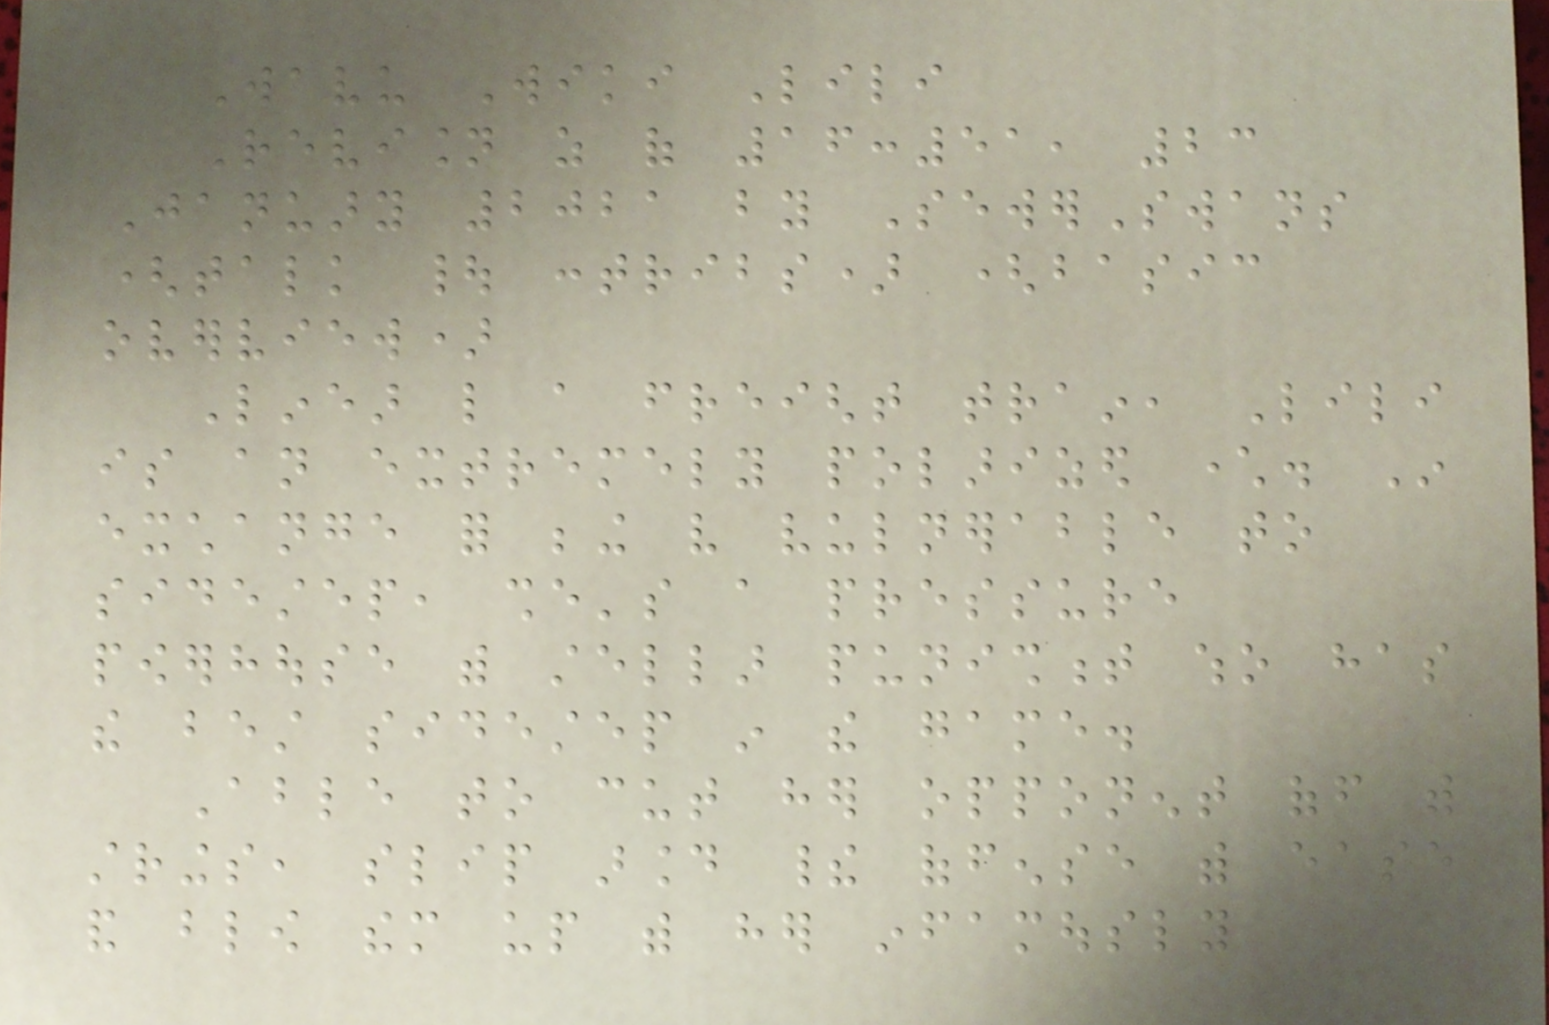Wavu Wiki Lili
Revision as of 16:51, 23
January 2021 by SewerSwans
(talk | contribs) (basic
overview)
Linear like a freight train, Lili
is an extremely polarized character. In
exchange for being very vulnerable to
sidestep, she's a pressure
powerhouse with stellar punishment who has
the best sidestep in the game.
Able to cut her opponent off with
strings, slip around their offense with ease
and blow them up with her infamously
